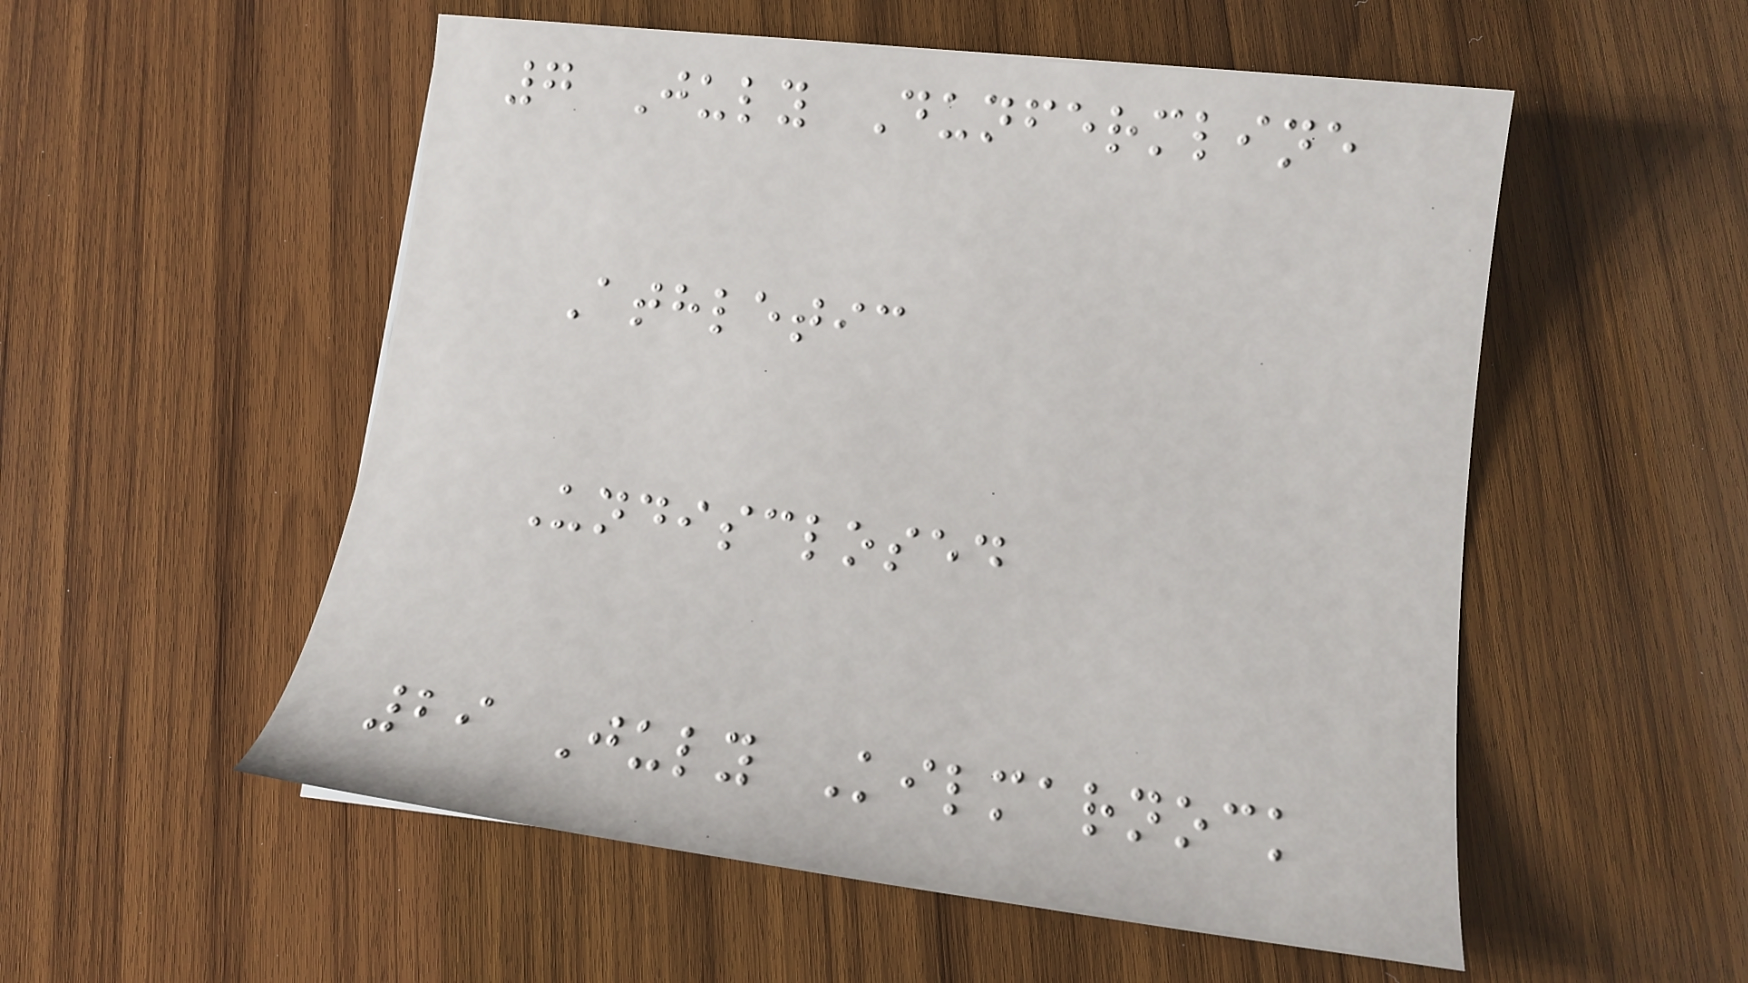7 July Dunfermline
Athletic
Undisclosed
29 July Kilmarnock
